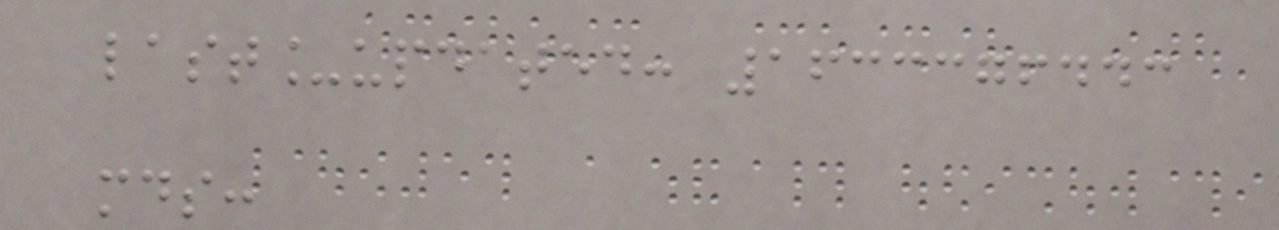last_updated: 1633376443
mds:
